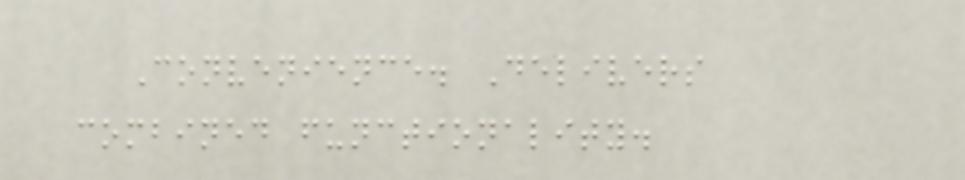Convenience. Delivers
combined functionality.
